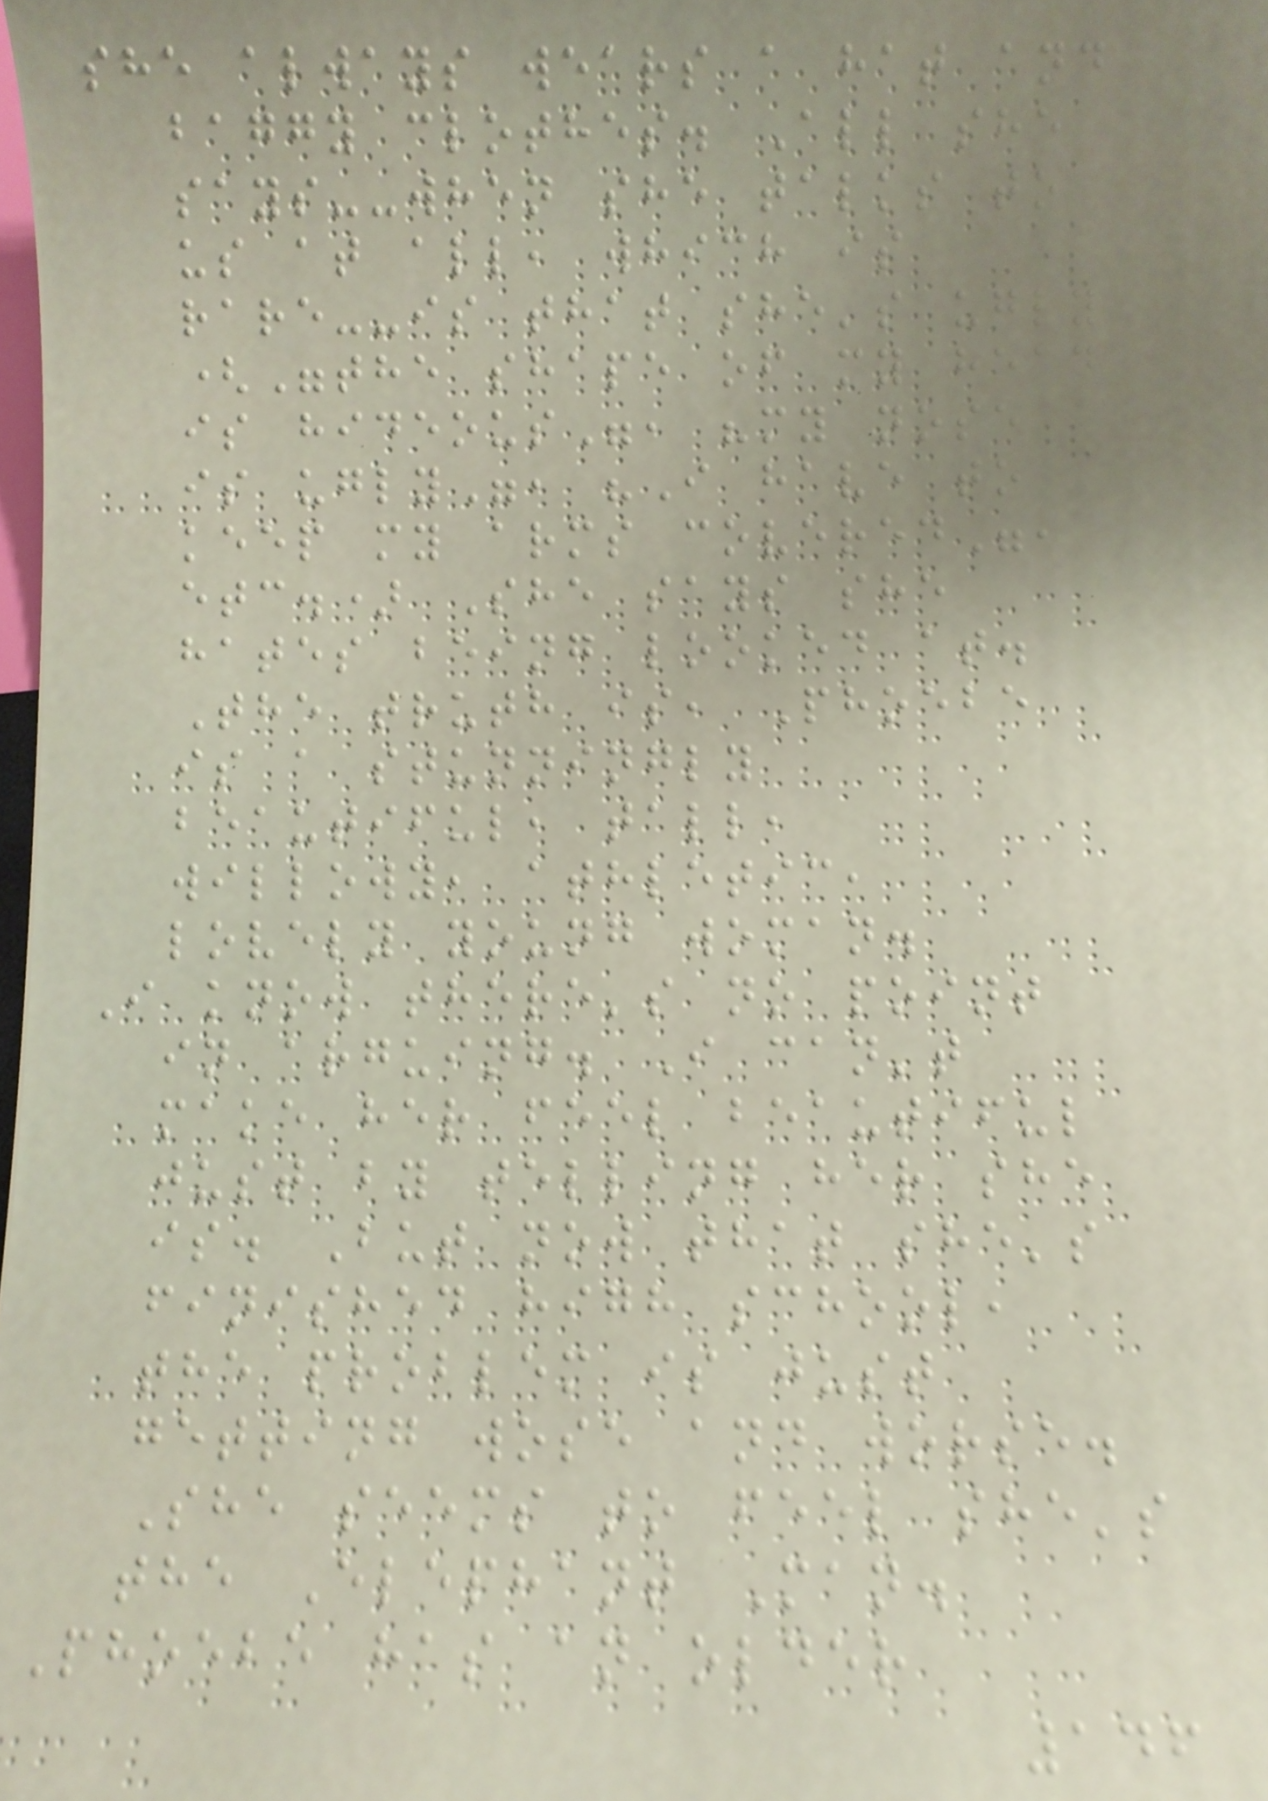she always wears a hat and
baggy clothes. All she
says--when she talks to
us at all, which is
rare--is that she's ugly
("the shape of my head
is hideous", "my nose
is ugly", "I have to
keep my arms covered",
etc.) She says she
hates being looked at.
The truth is, Phoebe
is a stunningly
beautiful, tall,
willowy, athletic,
lovely young woman.
I know there's no point
in arguing. I can't
make her feel beautiful
just by telling her she
is. But now that she's
finished high school,
the problem is just
getting wose and worse.
She seems to feel she's
the Elephant Man.
Phoebe has an older
146
